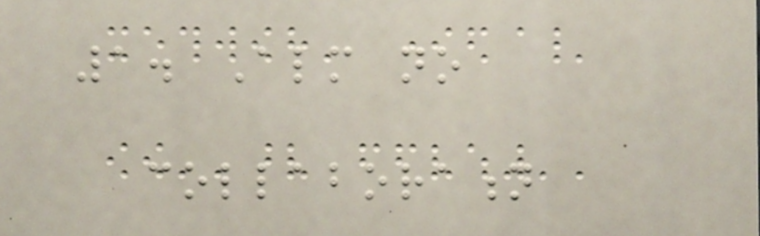1. Almost no
collaboration
